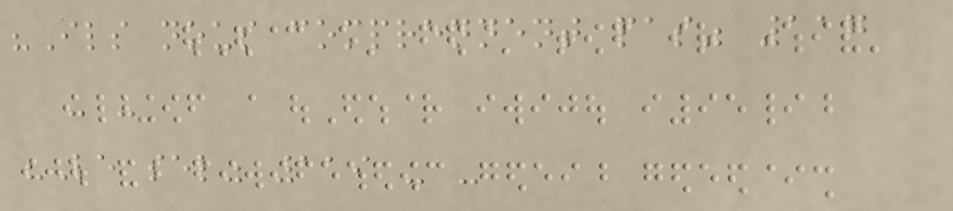"Ils nous comprennent pas" 117
- -
"Le sel" 119 - -
